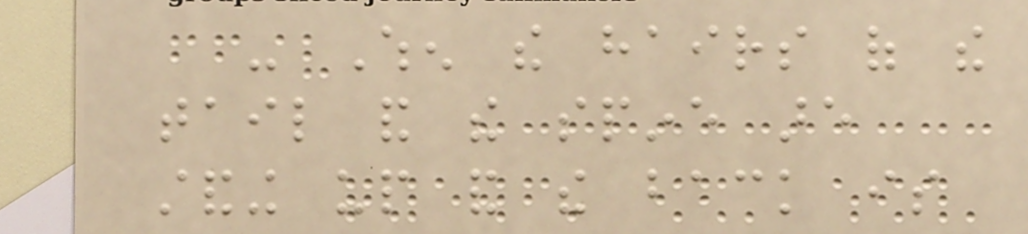- When the hairs of the
tail and the spine are
standing up and the back is
